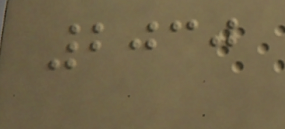2030
